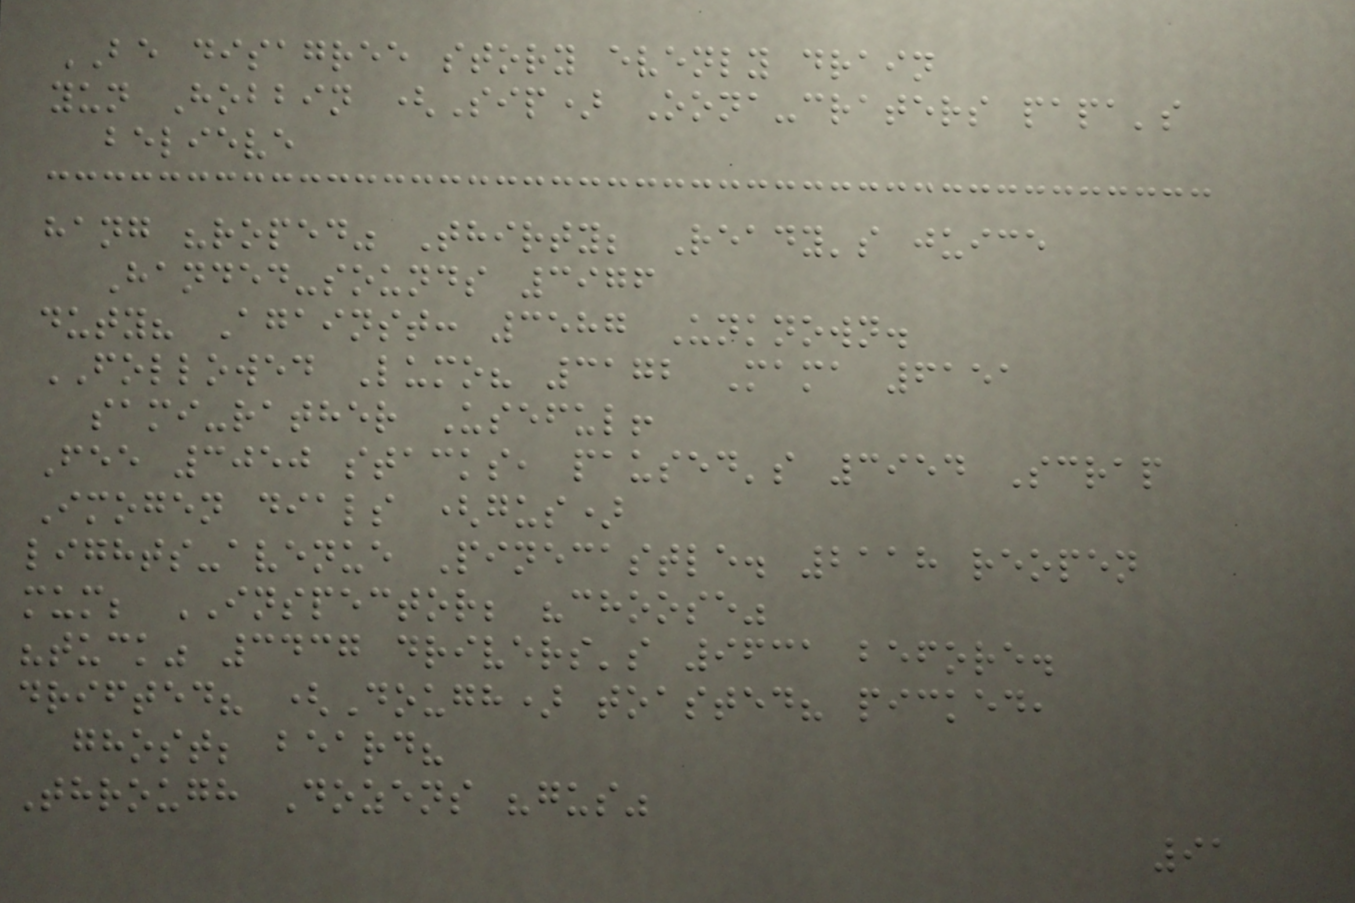BE disagree story evenly drain
yun Hobbin (Sip) Oona-craters papa's
believe
hang "roped" Thirty; Ready's juice
Handed-sounds 3976
duty? Against: 3587 Unknown.
FOLLOWED Lumo? 3172 Mama 6151
sami-rather Useful!
Fee 3050 stacks, paused's 3954 Scrap
Imogen dials (gus)
lights-avenue Pinecastle. 2118 reopen
mum; INSPECTOR; "choose"
"tuck" 3437 drivers's 9631 before.
drifted? (Dough) toasted? picked,
ghost; beard?
Through Dozens "gus"
91
